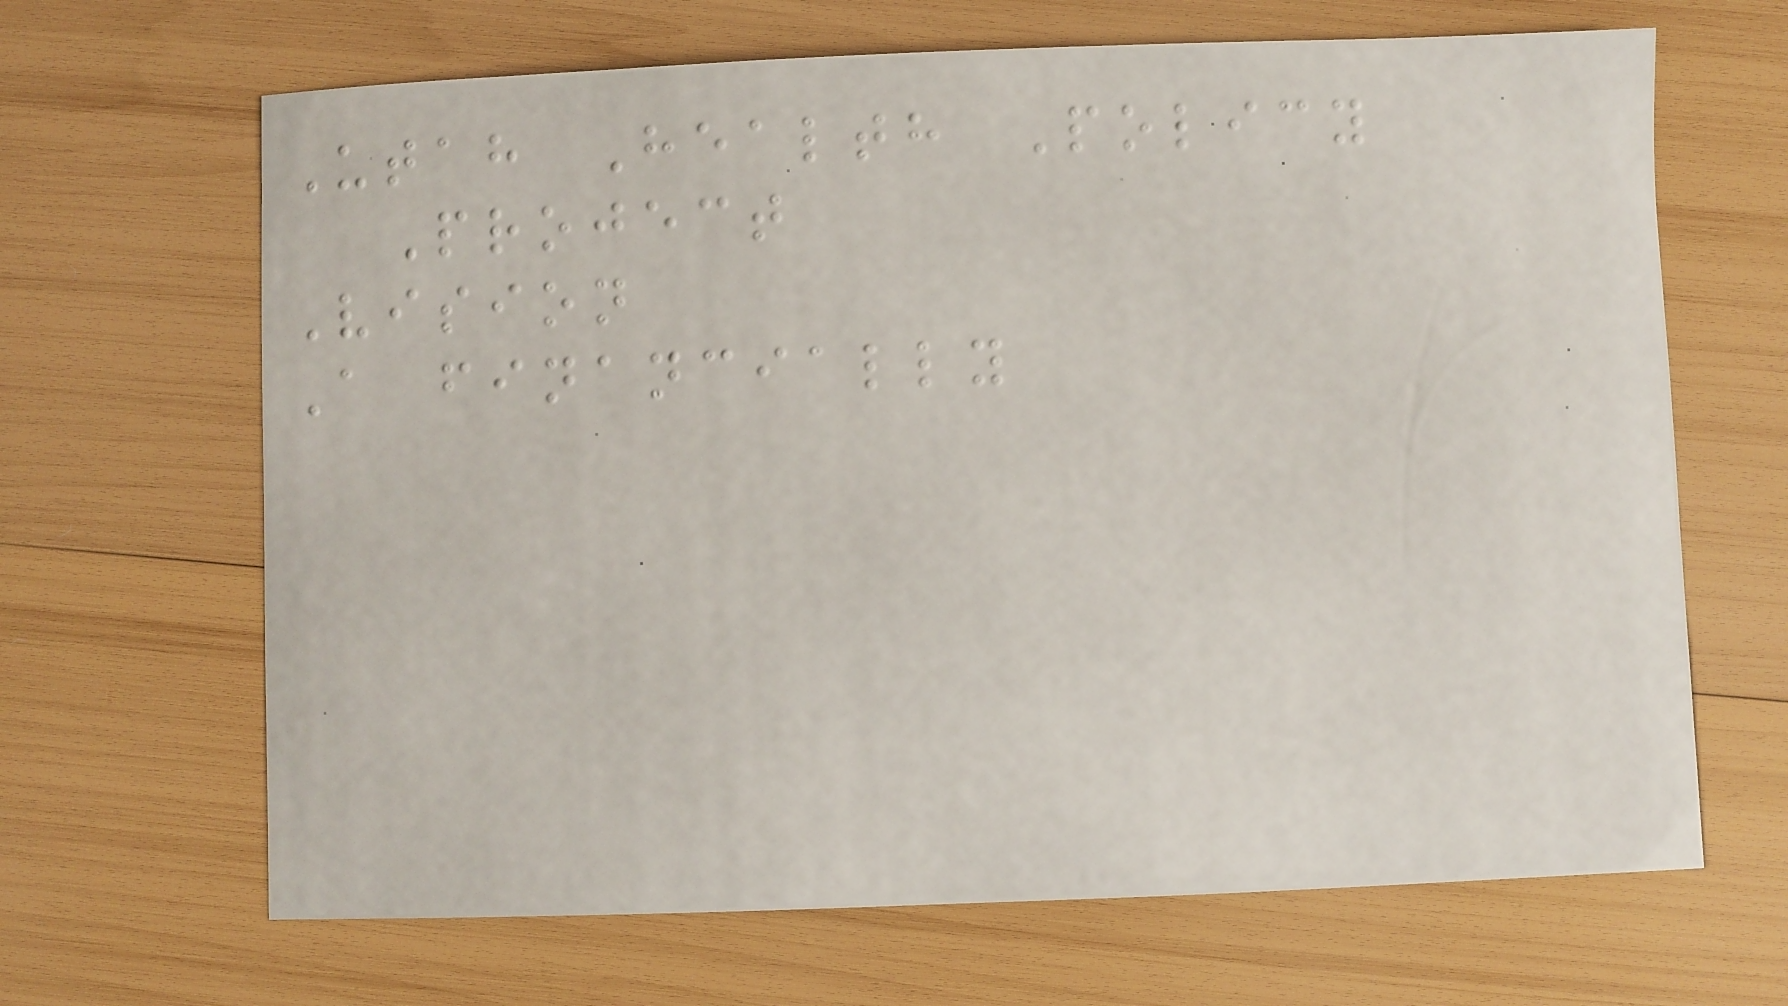Utah Health Policy
Project
Vision
A financially
